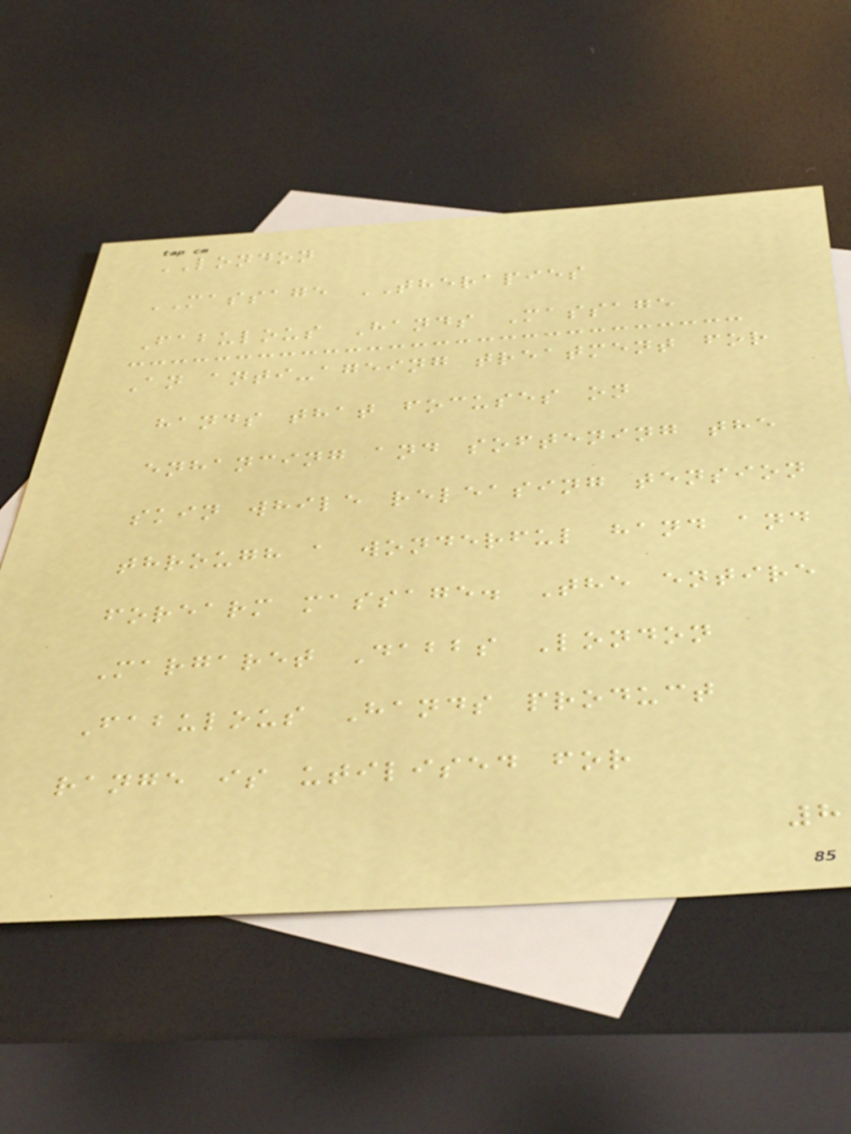LONDON
MASSAGE THERAPIES
Fabulous Hands Massage
An anti-ageing treatment for
hands that focuses on
enhancing and softening the
skin while releasing tension
through a wonderful hand and
forearm massage. The entire
Margaret Dabbs London
Fabulous Hands product
range is utilised for
8
